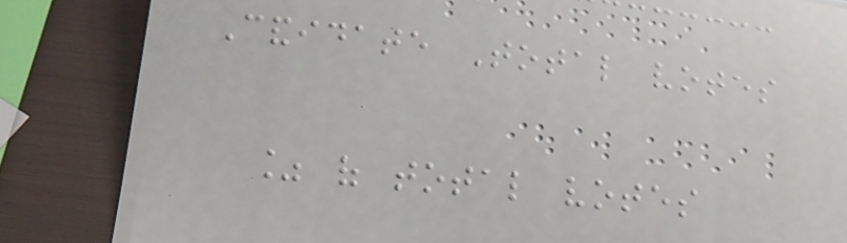Candidate Total votes
% of total votes
